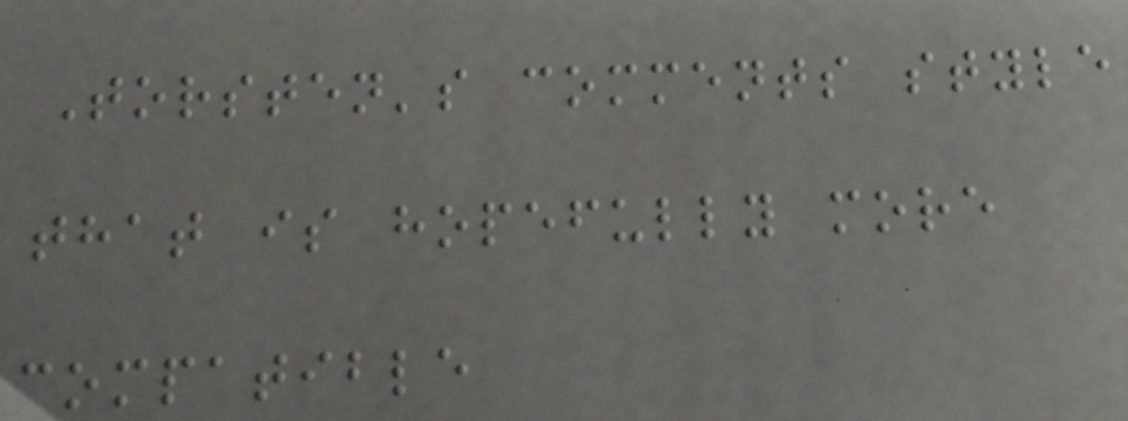Torsten's comments style
that is hopefully more
compatible
